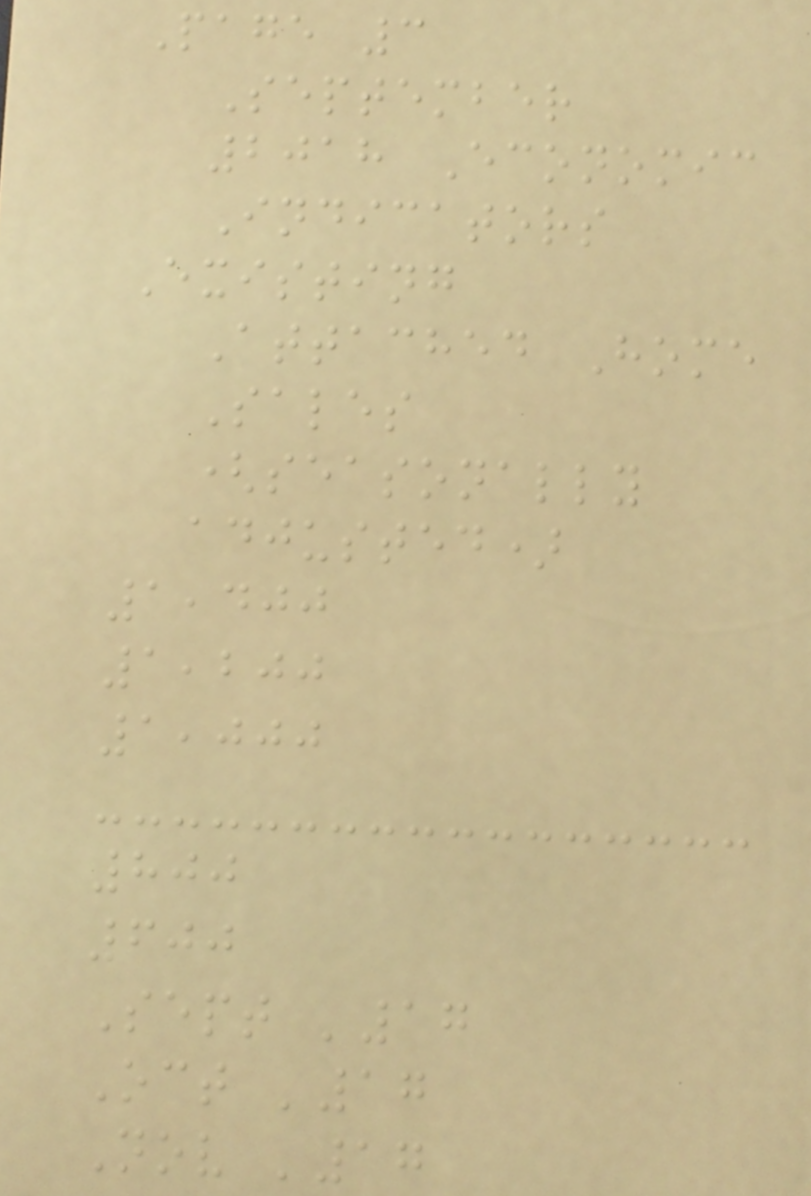Page 3
September
2018 Economic
Indicators
Existing
Attached Home
Sales
(seasonally
adjusted)
1,400
1,200
1,000
800
600
Sept '17
Oct '17
Nov '17
